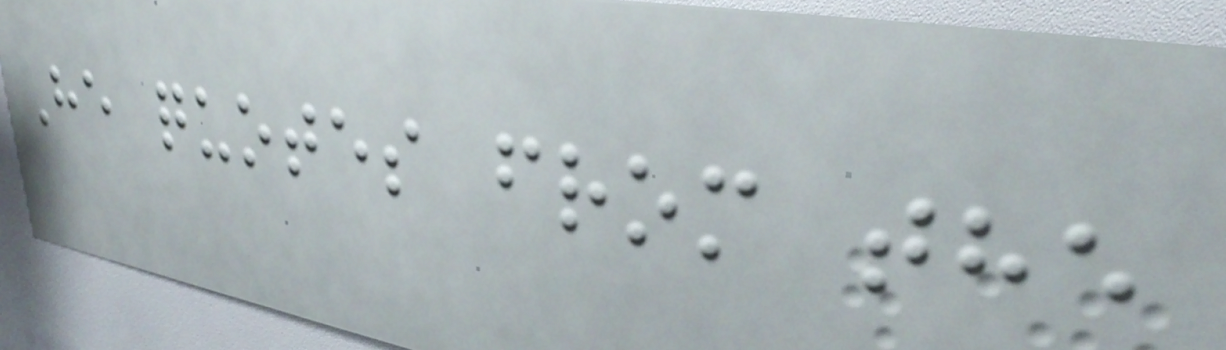He quotes from the
